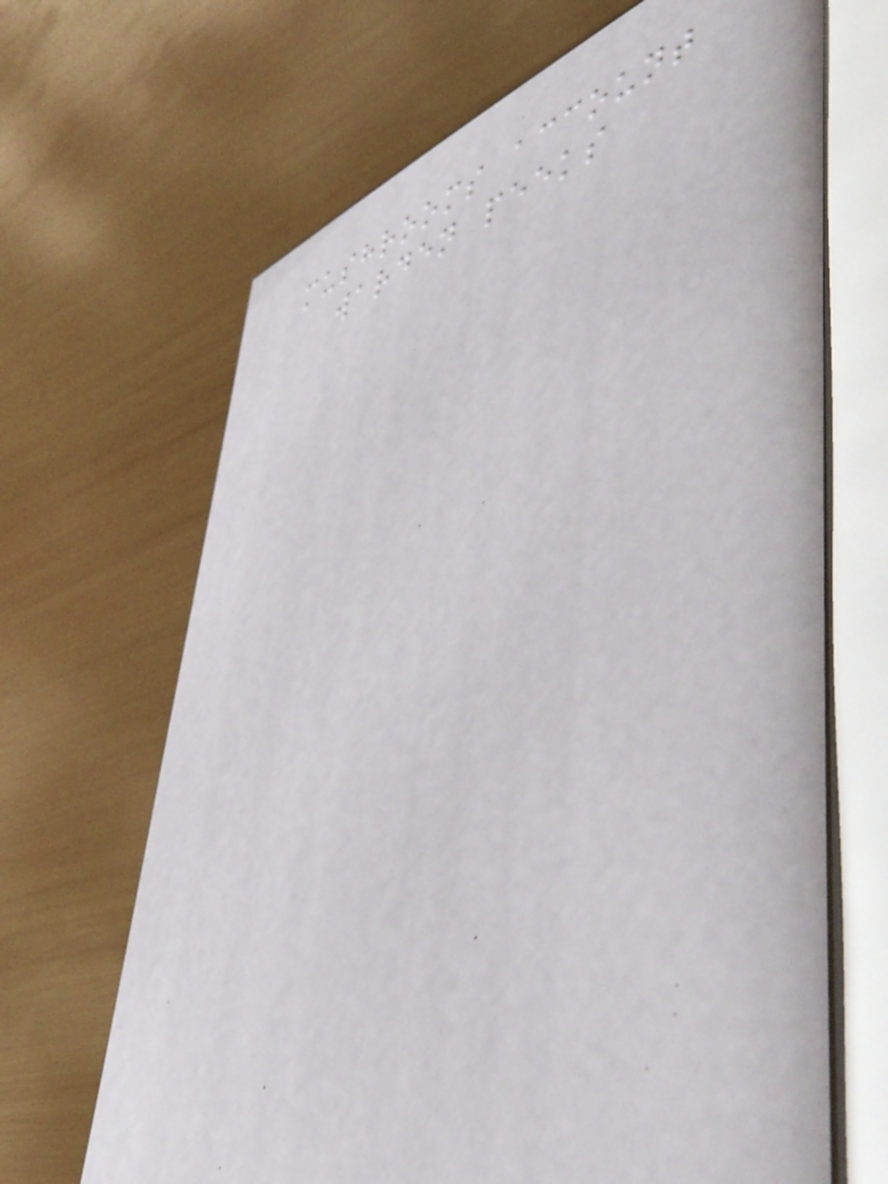mushrooms account
warden peeks
